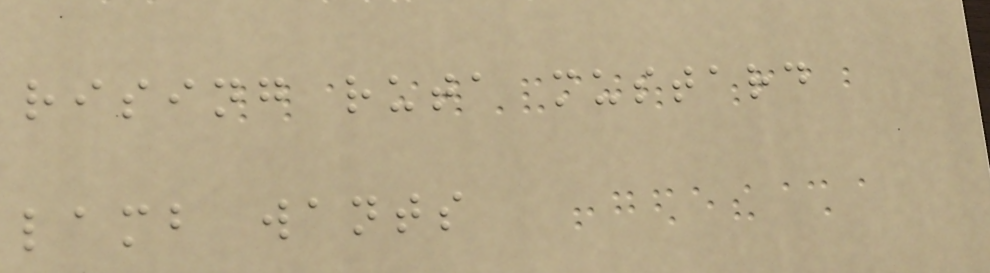rising ruta mustard
lamb wants
